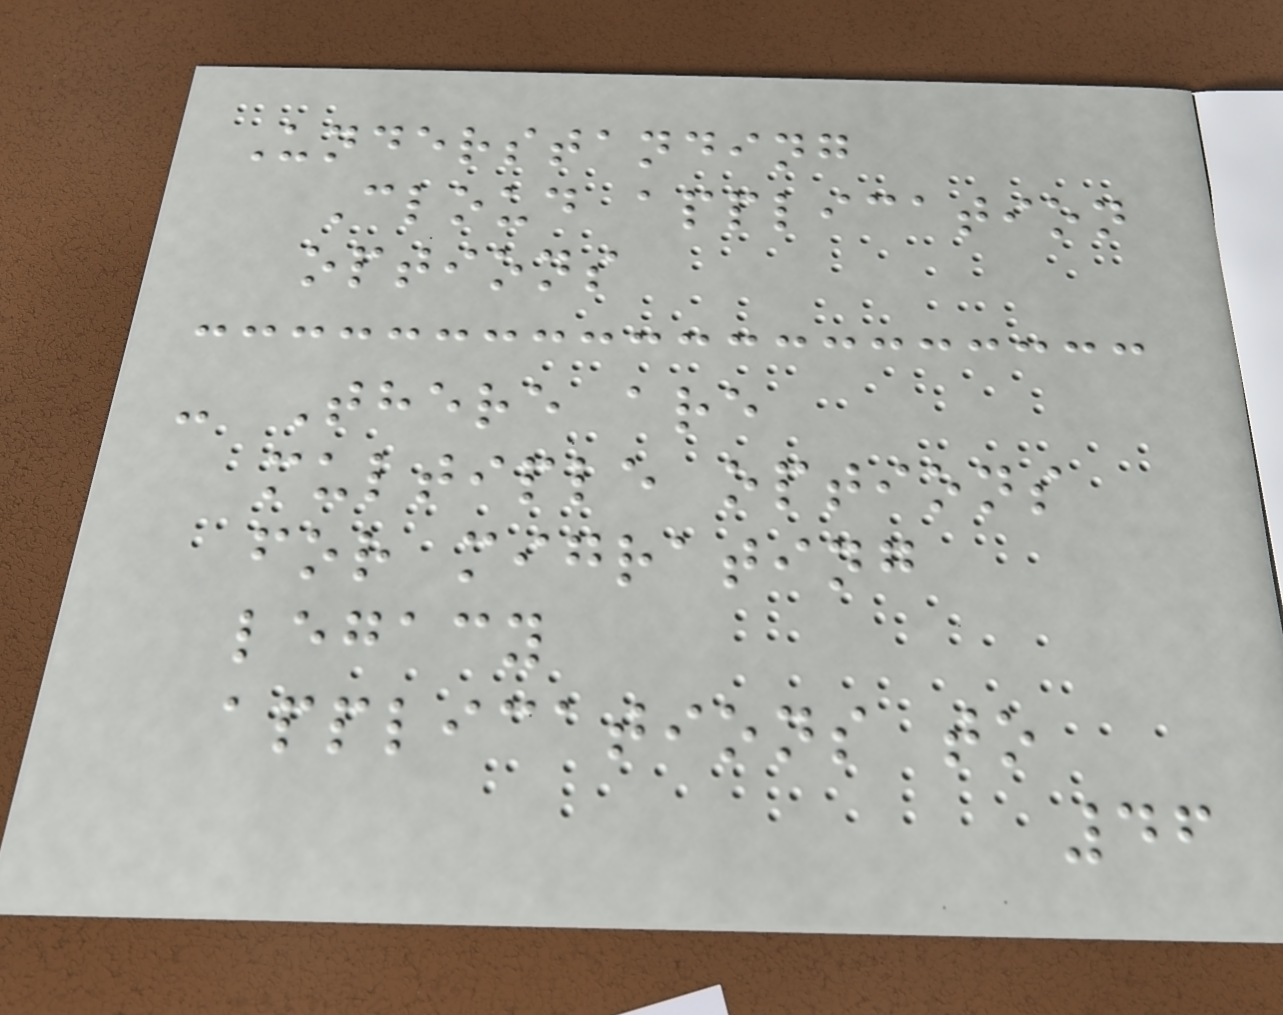Understanding
Cloud application
options
- There are
multiple options
for migrating
legacy
applications to
46
